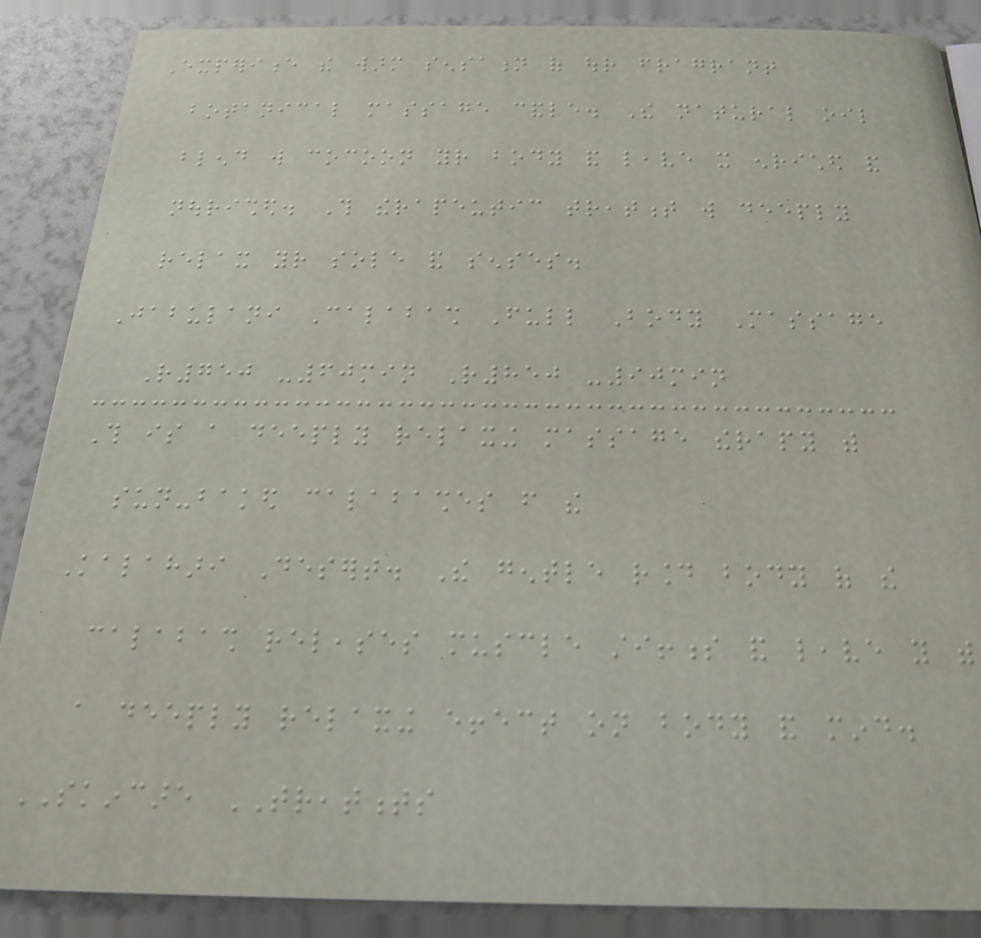Experience the warm sensation of our fragrant
botanical massage candle. The natural oil
blend will cocoon your body and leave it enriched and
nourished. This therapeutic treatment will deeply
relax your sole and senses.
Jabulani Calabash Full Body Massage
R750 -60min R850 -90min
This is a deeply relaxing massage therapy with
sun-baked calabashes from the
Kalahari Desert. The gentle round body of the
calabash releases muscle stiffness and leave you with
a deeply relaxing effect on body and mind.
SKINCARE TREATMENTS
